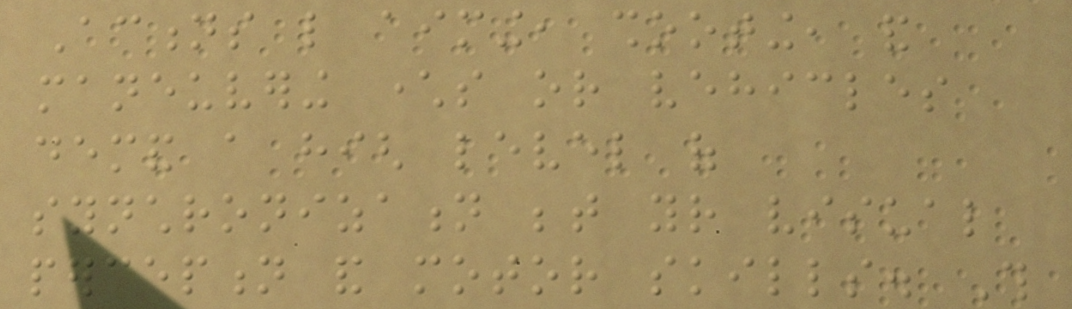Actions like aiming, shooting, and
maneuvering characters or vehicles
demand a high level of
synchronization between your visual
perception and motor skills. This
